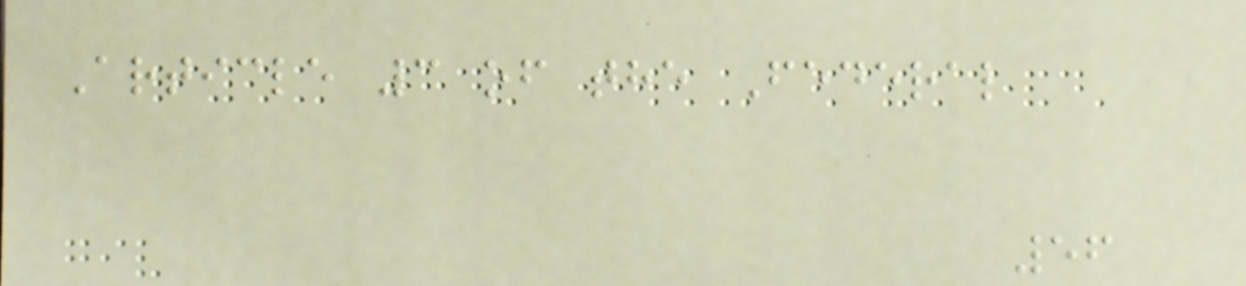Article 3 of the Federal
56
